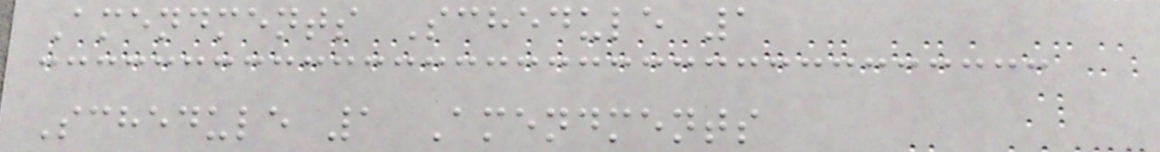Amendments Schedule 1
Schedule 1 Amendments
